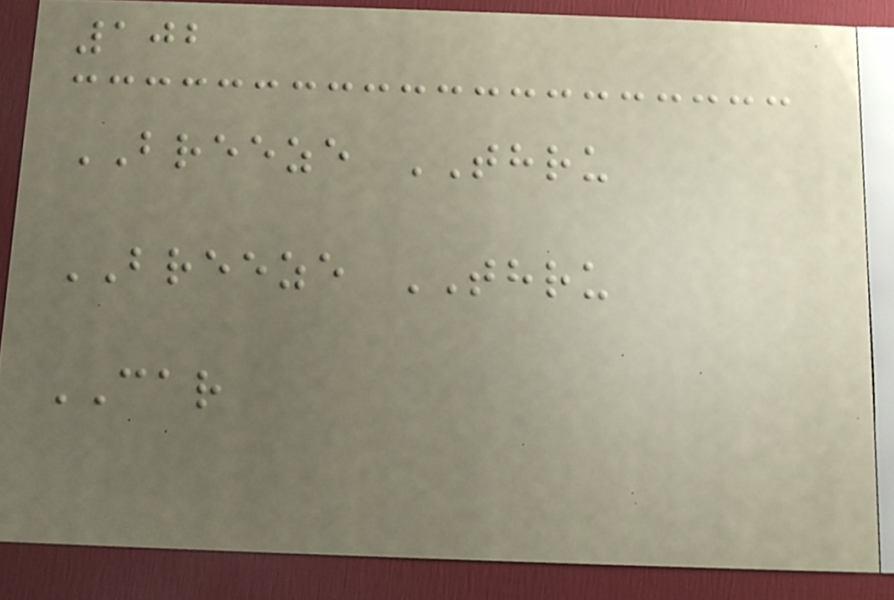102
BREEZE THRU
BREEZE THRU
CAR
